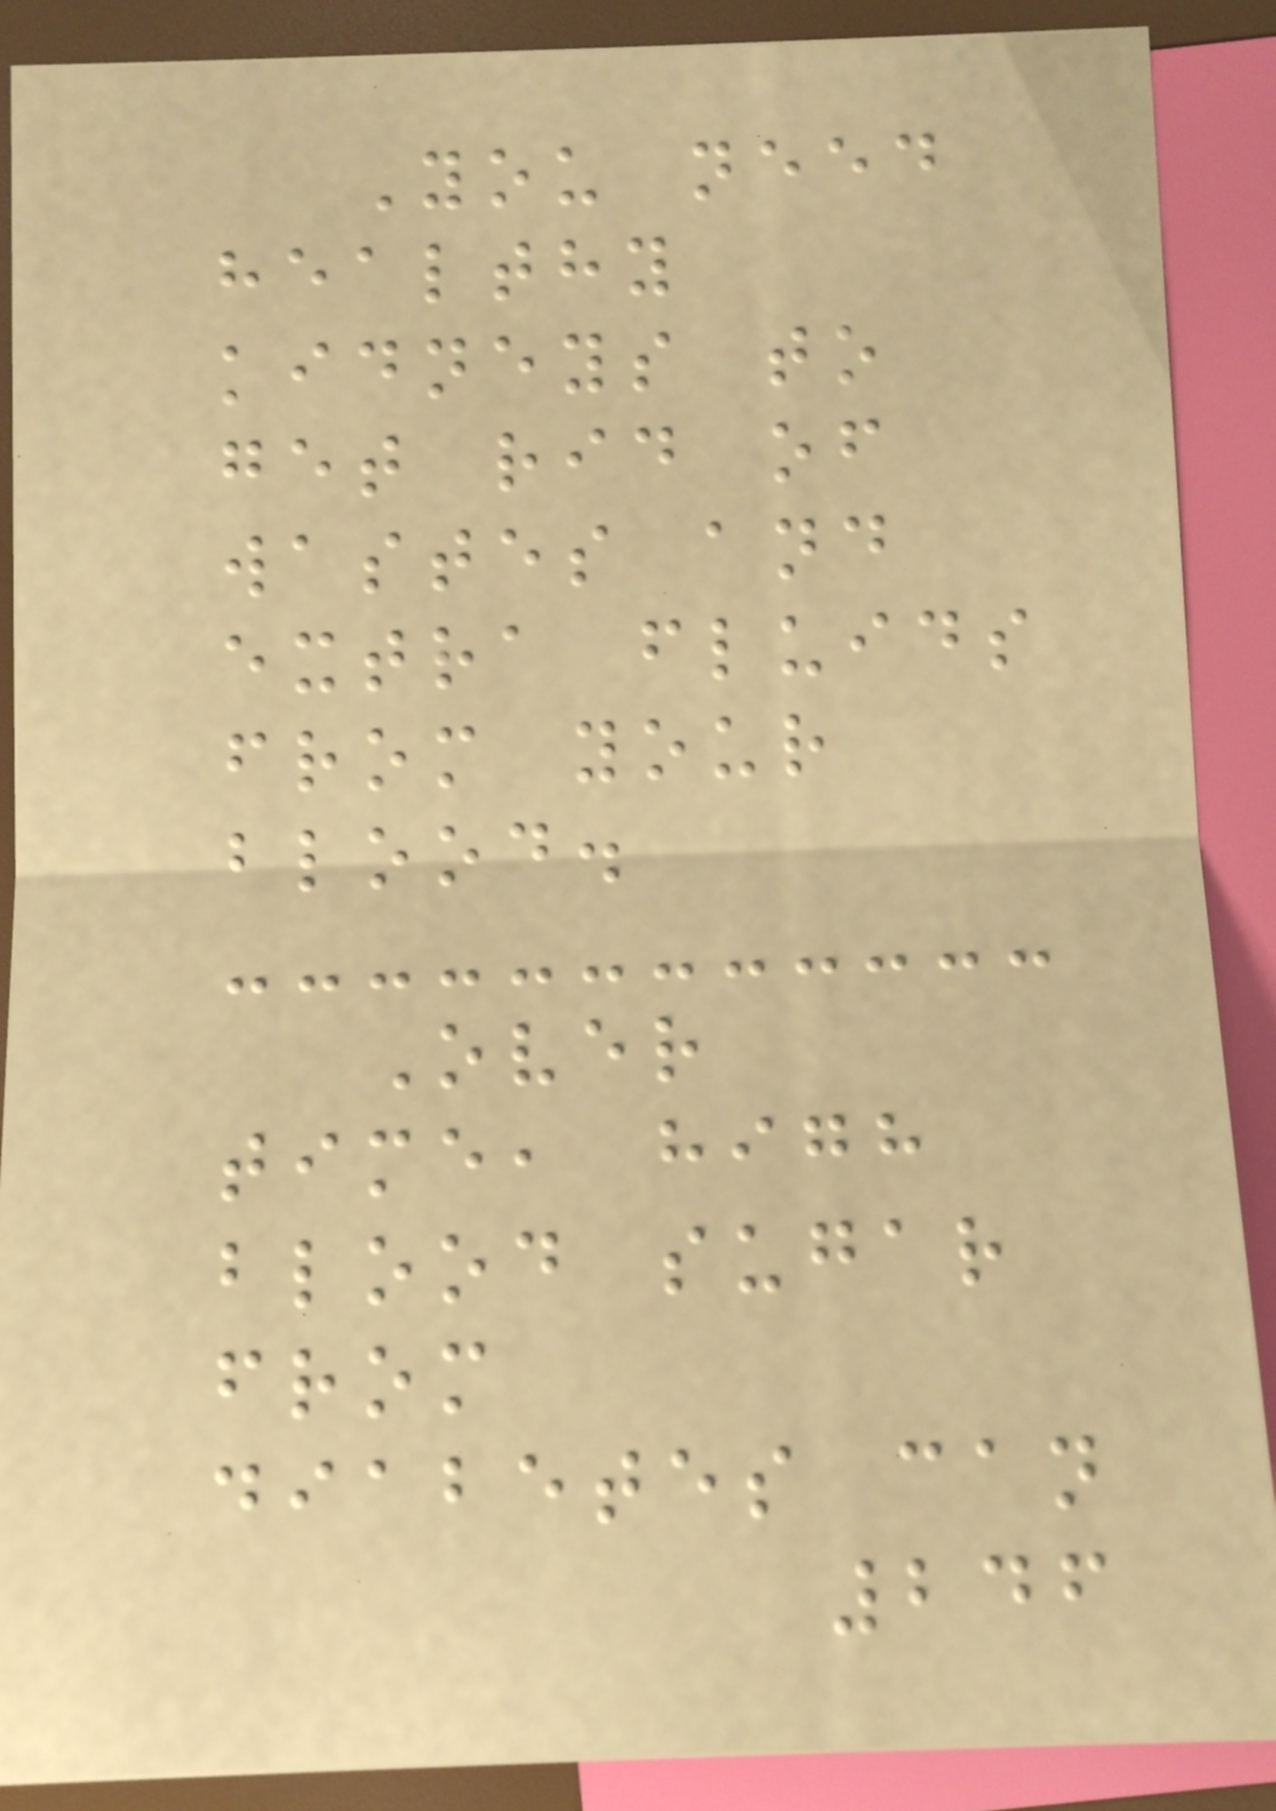You need
healthy
kidneys to
get rid of
wastes and
extra fluids
from your
blood.
Over
time, high
blood sugar
from
diabetes can
246
